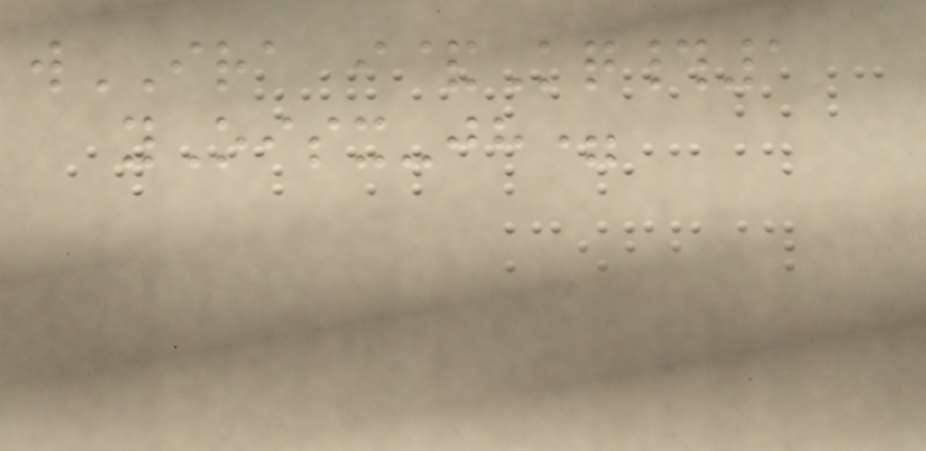wIRA i&Kq#1
yOisx-jh=
